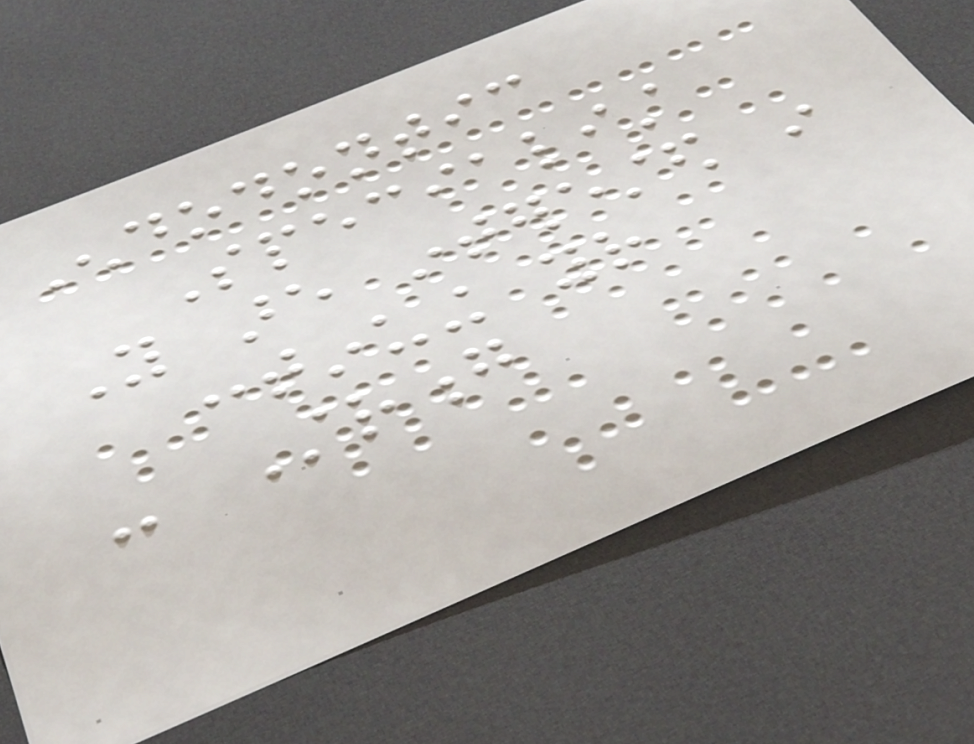Endodontic
Specialist
You are interested in
continuing your
- Strong
